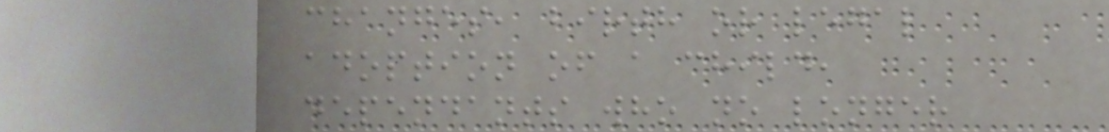changes, birth or legal
adoption of a child,
dependants who no longer
